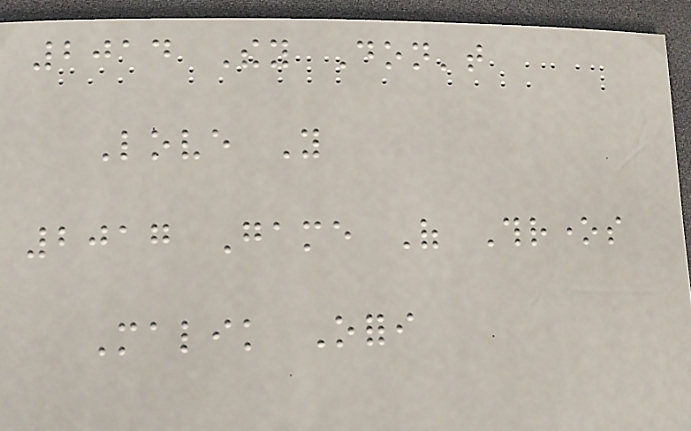2014 They Don't
Love You
2017 Game Of Thrones
Malik Ofori
